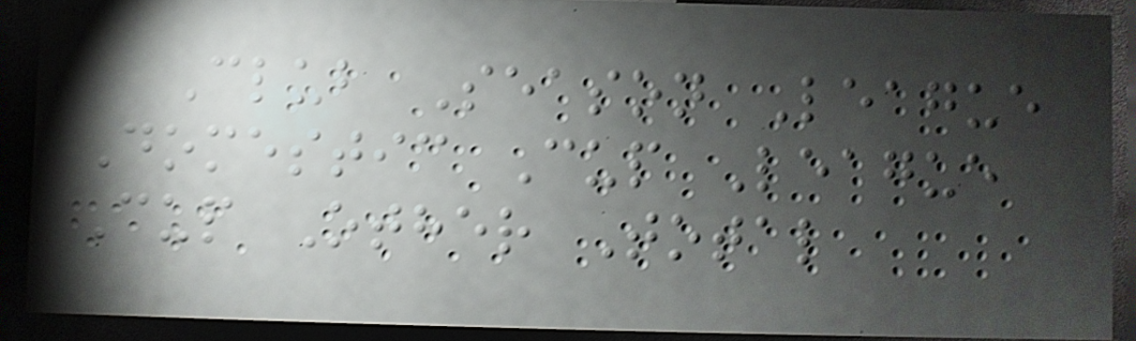Club Season League
Domestic Cup League
Cup Other Total
